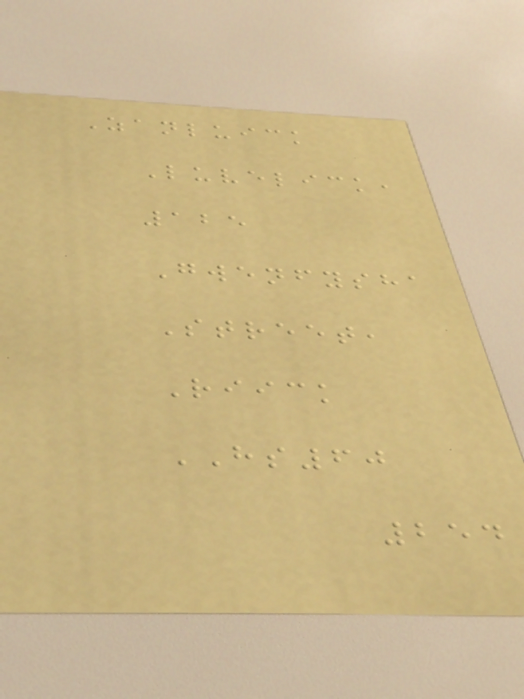Zanluick
Luvelick,
125
Gwenfysha
Street,
Riick
HS60
254
